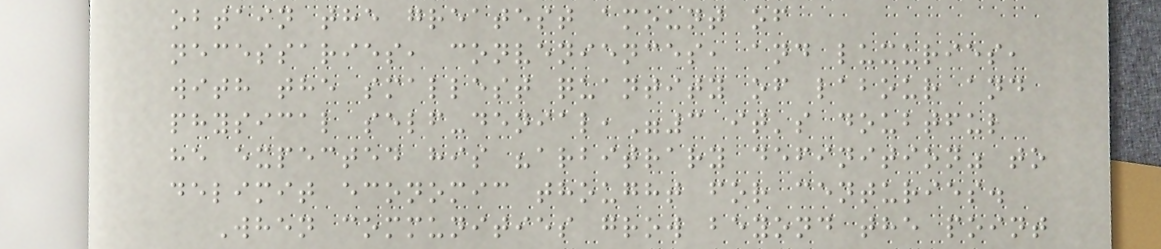obtain the greatest amount of
necessaries, conveniences, and luxuries,
with the smallest quantity of labour and
physical self-denial,"3 it's doubtful
he expected his "arbitrary definition" to
delimit economic thought for centuries.
When communities grow beyond the point
